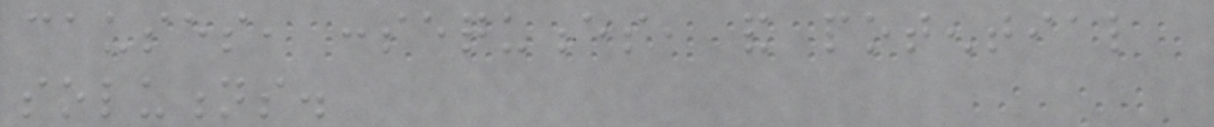causes, consequences, and potential
solutions.
